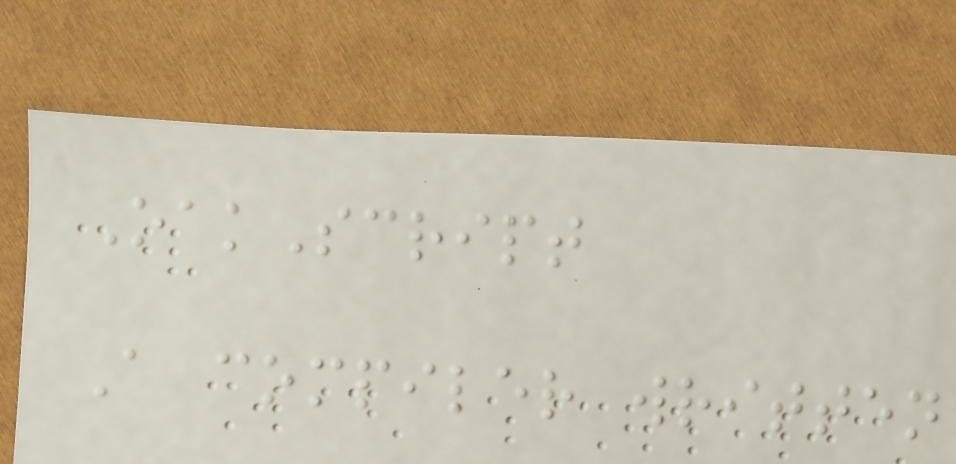OakScript
A compiler written
